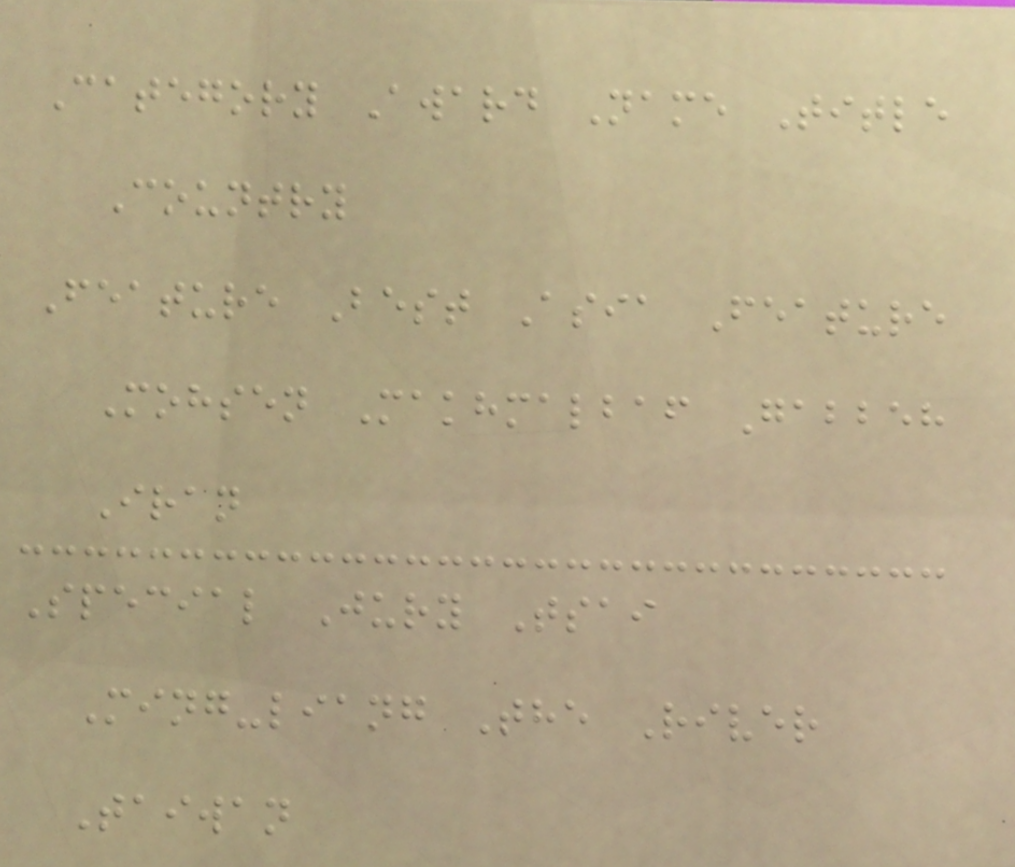Category Award Name Title
Country
Feature Best Asia Feature
Mohsen Makhmalbaf Gabbeh
Iran
Special Jury Tsai
Ming-liang The River
Taiwan
